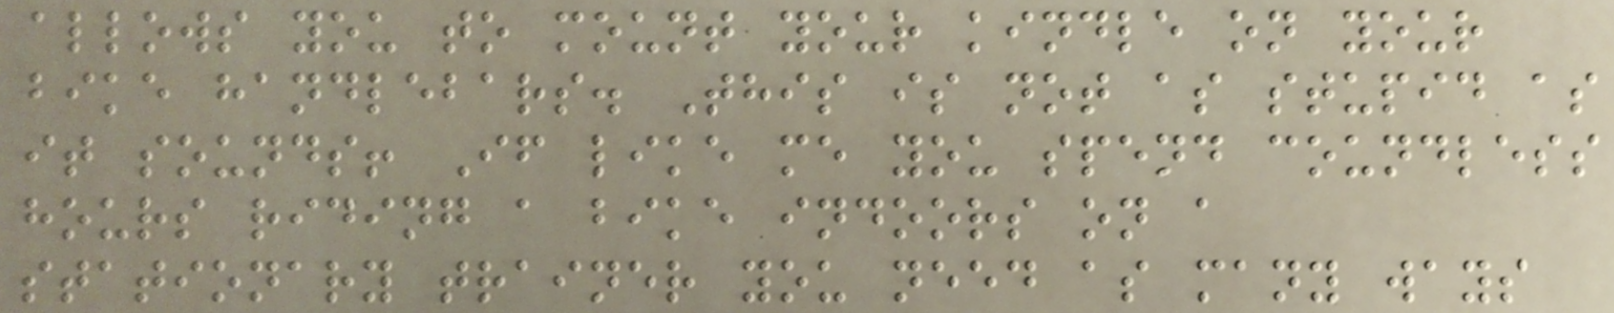allows you to mount your kindle on your
bike handlebars. This is not as stupid as
it sounds! If like me you spend coundless
hours riding a bike indoors on a
stationary trainer you need as many ways
